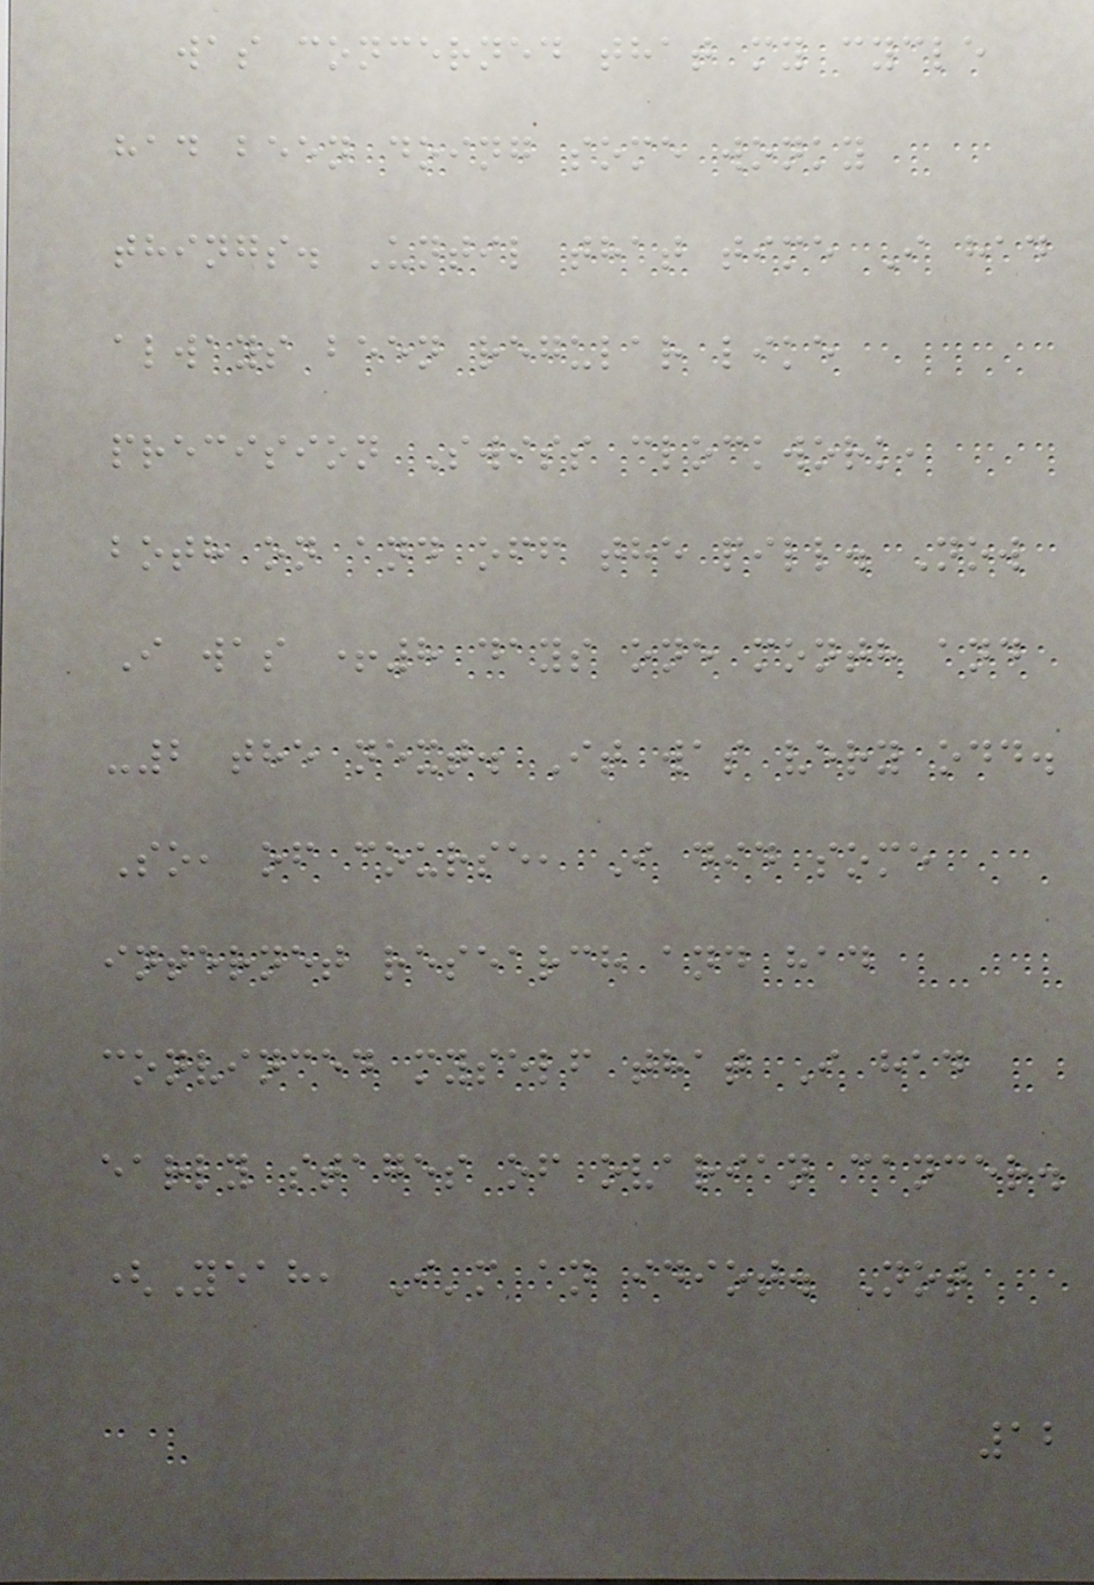was concerned that my cycle
had been doing some wonky
things. Until that time I had
always been regular like
precision Swiss clockwork,
both on and off the pill. Now
I was +8 days one month and
-2 the next. It was very odd.
So, of course, I did some
internet research and had
convinced myself that I had
early stages of ovarian cancer.
(Yeah, I'm an idiot. Not
12
